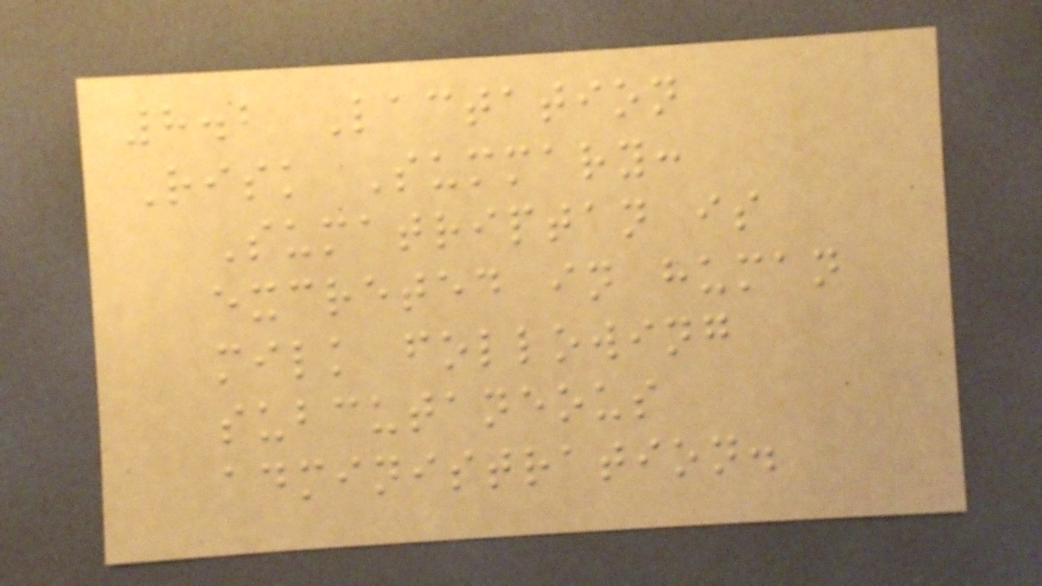8.2 Lactation
Risk Summary:
Sumatriptan is
excreted in human
milk following
subcutaneous
administration.
